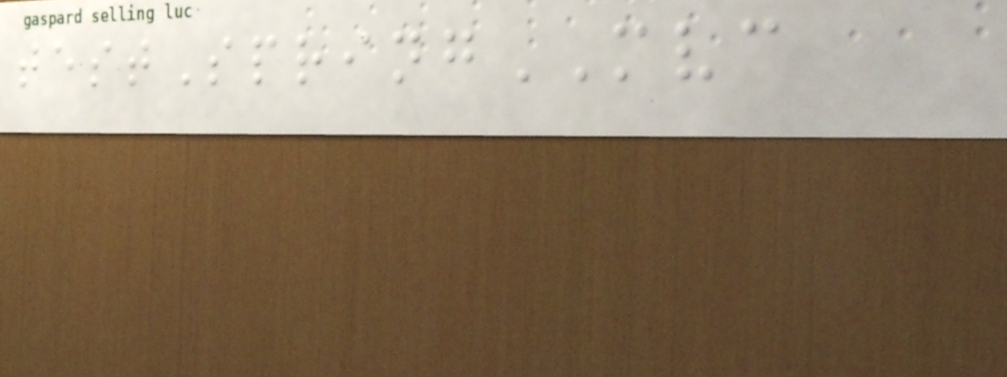testSpringMVC
